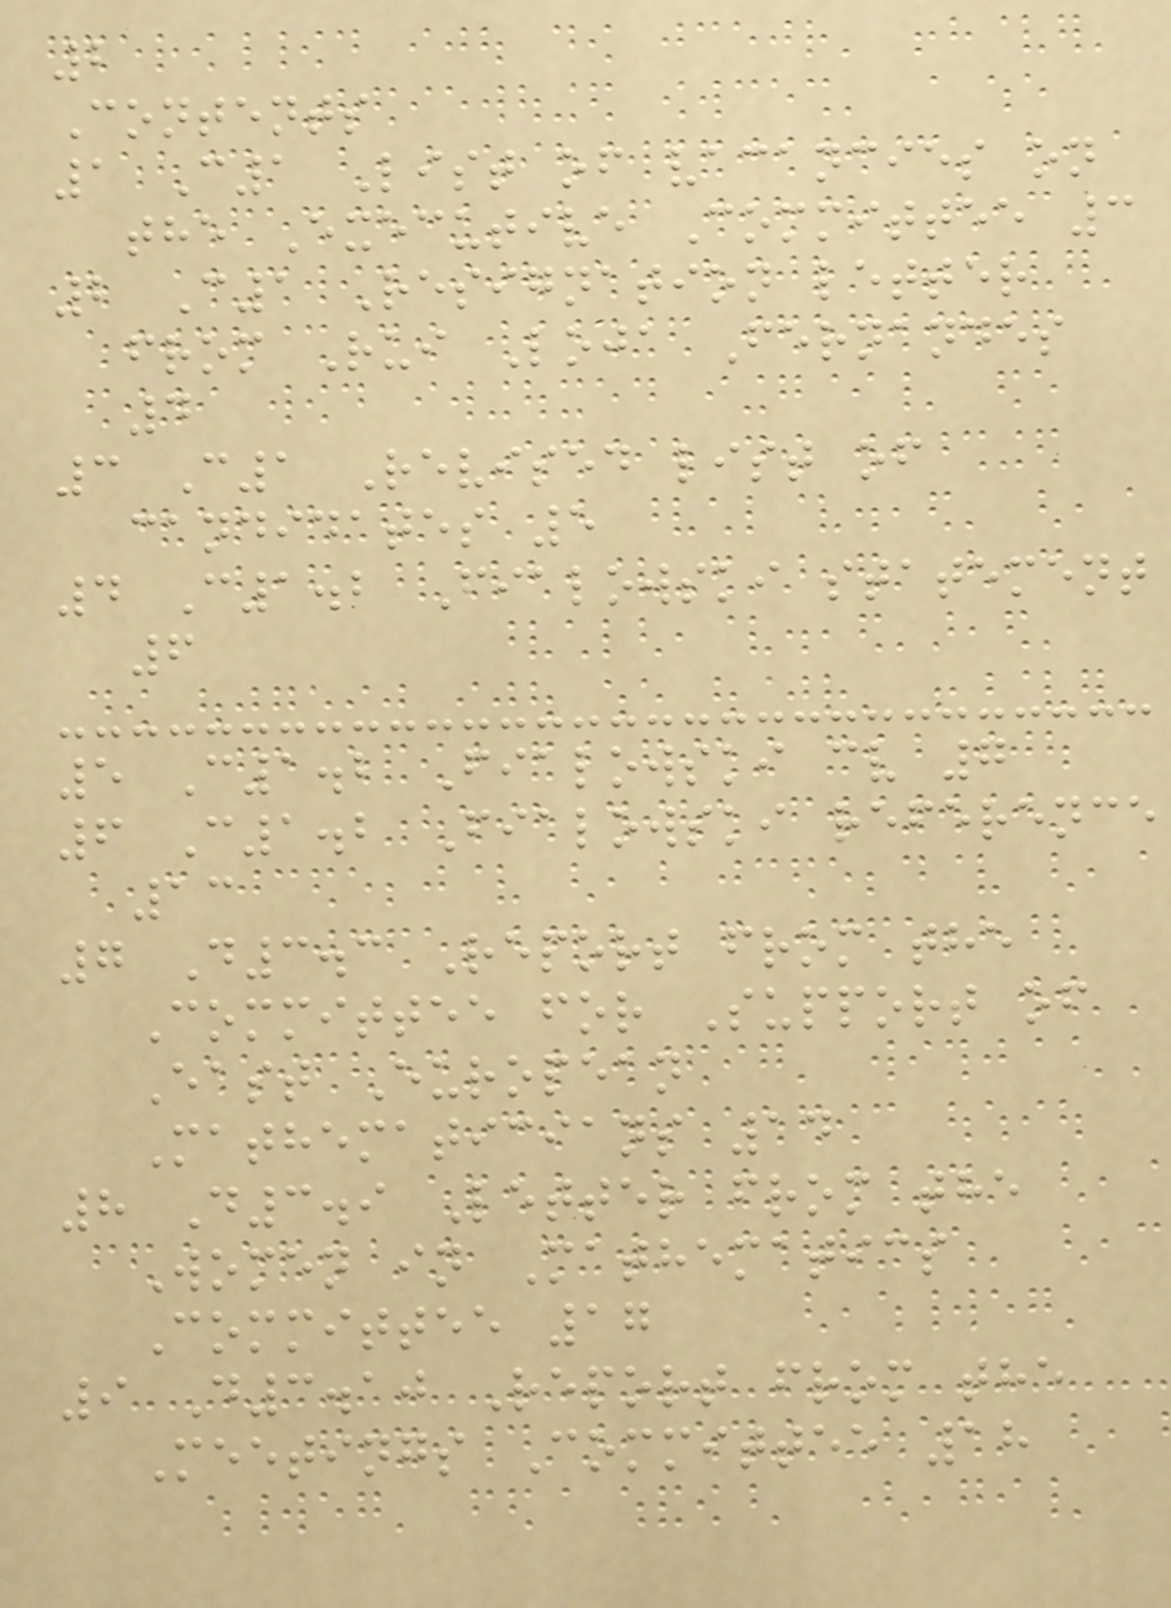2
Contents
1 C1 List of vacancies on
the Executive Committee 3
2 C1 Resignation letter
from Rui Loja Fernandes
4
3 C1 Revised list of
candidates 5
4 C1.2 Fialowski statement
6
5 C1.2 Fialowski cv 7
6 C1.2 Fialowski reference
13
7 D3.3 Report from the
Committee for Support of
East European
Mathematicians 14
8 D3.9 Letter from the
Women in Mathematics
Committee 17
9 D3.10 Report from the
Meetings Committee 18
